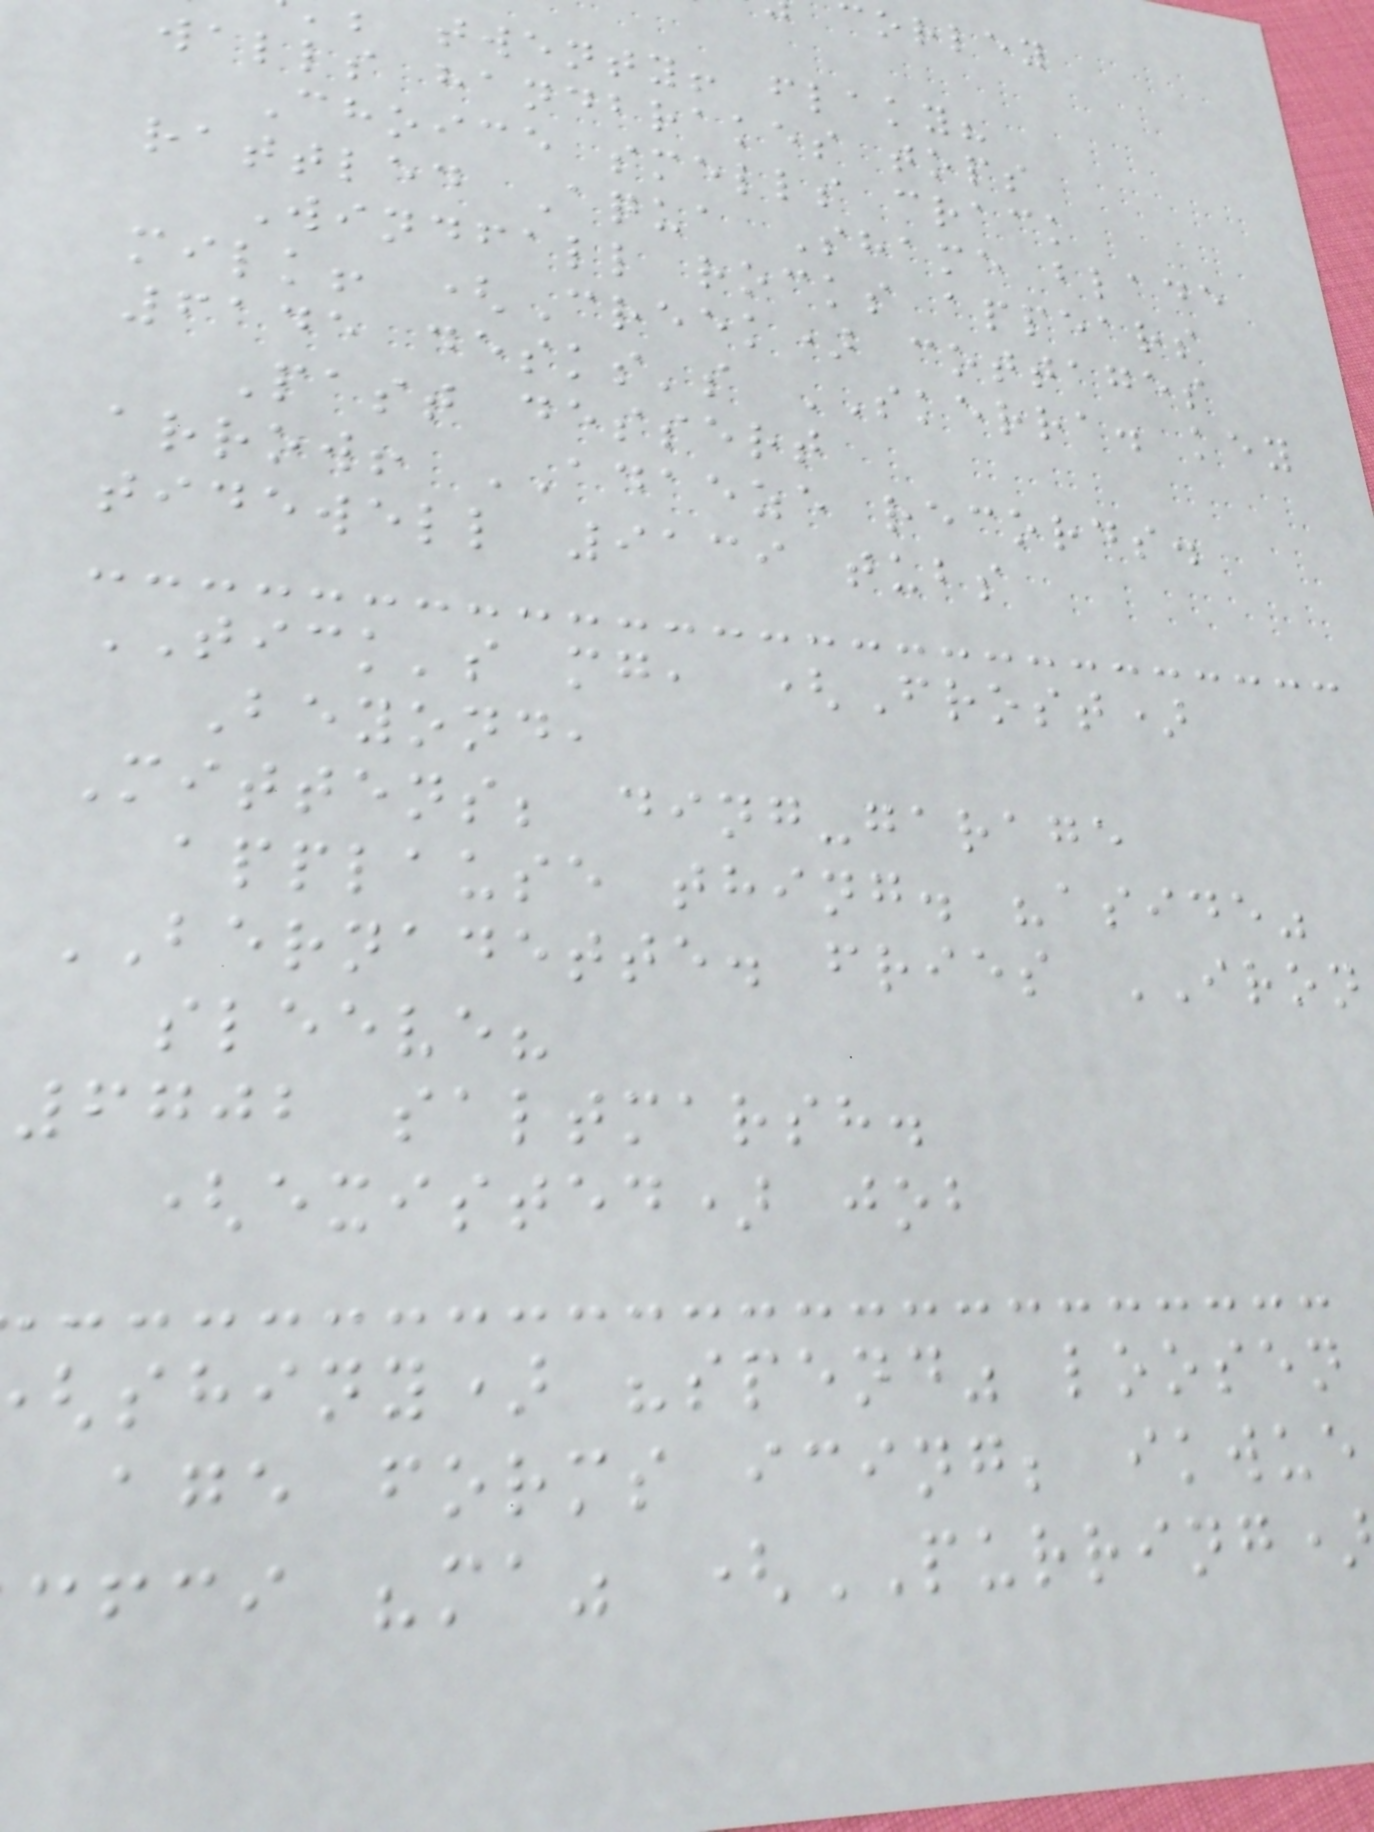corley
twenty! flaky?
walls handbrakes tops
Choice smells crack
rattled Aqua Shame blade
Windfall rocks appears
milk! (Creek) cottages
6145 desks's SKERRA. key
Past dessert
arrow! ADAEZE records.
tidewell 9139 tubs
TICK's mg, (Frost)
Beyond,
Mittens; ding-garage
applause thing. "aside"
BERNADETTE. fries IRON
sleeve?
6702 saltmarsh.
(existed) job
shiny) "spend" loosen
age forms icing; ikwue
cfci "ma" (PURRING
